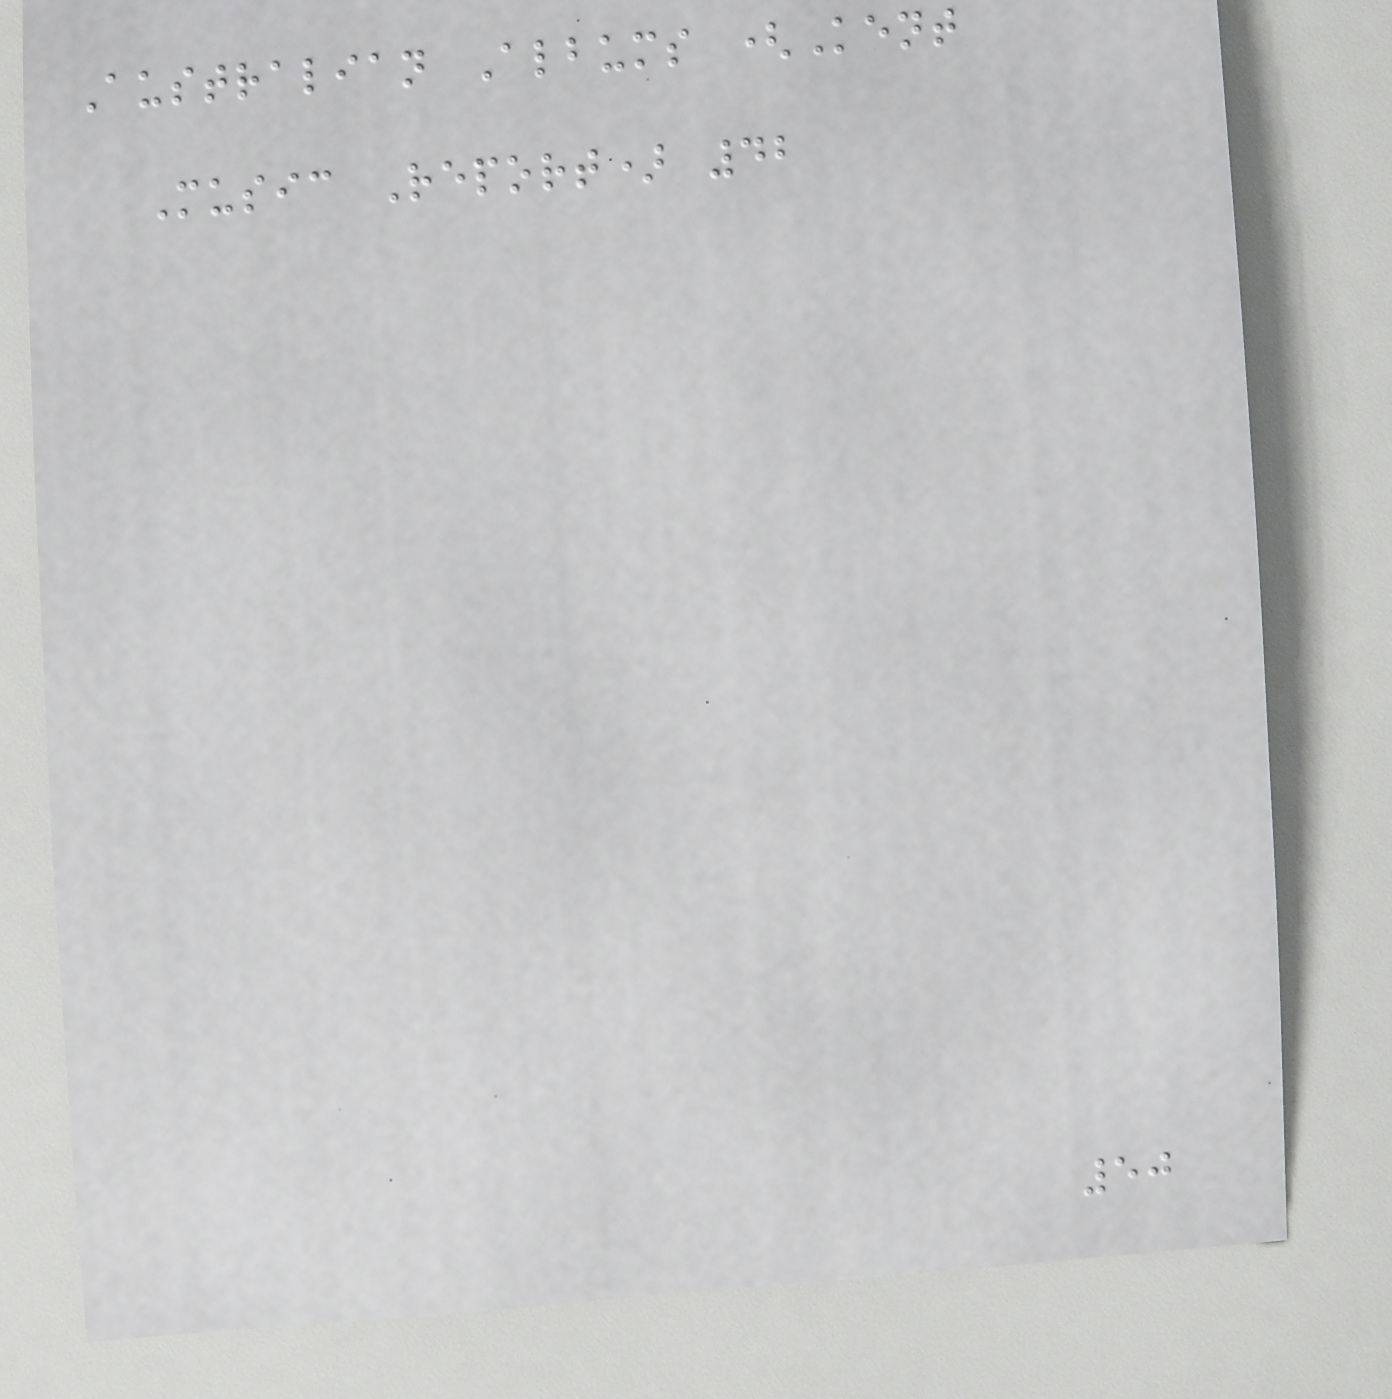Australian Albums (Kent
Music Report) 42
50
